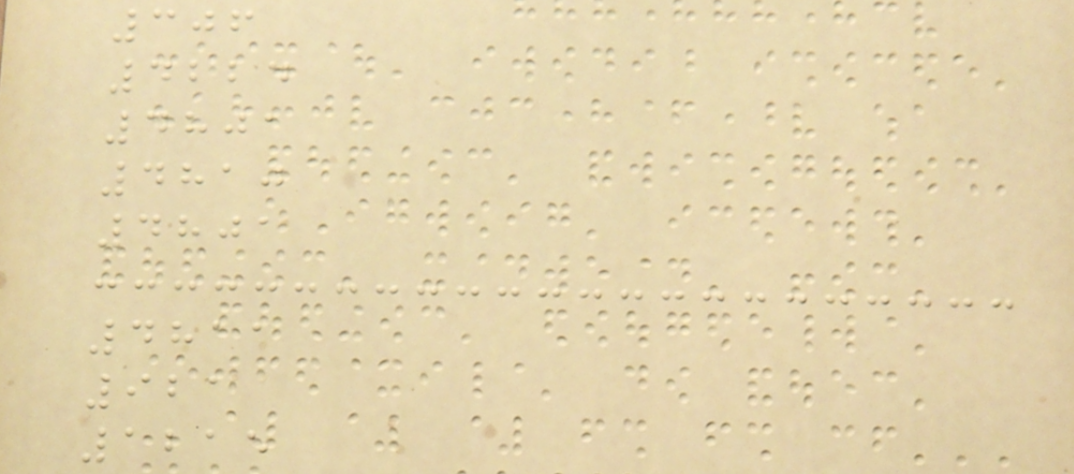306
4224
4801
4810
4801
4811
921
1215
